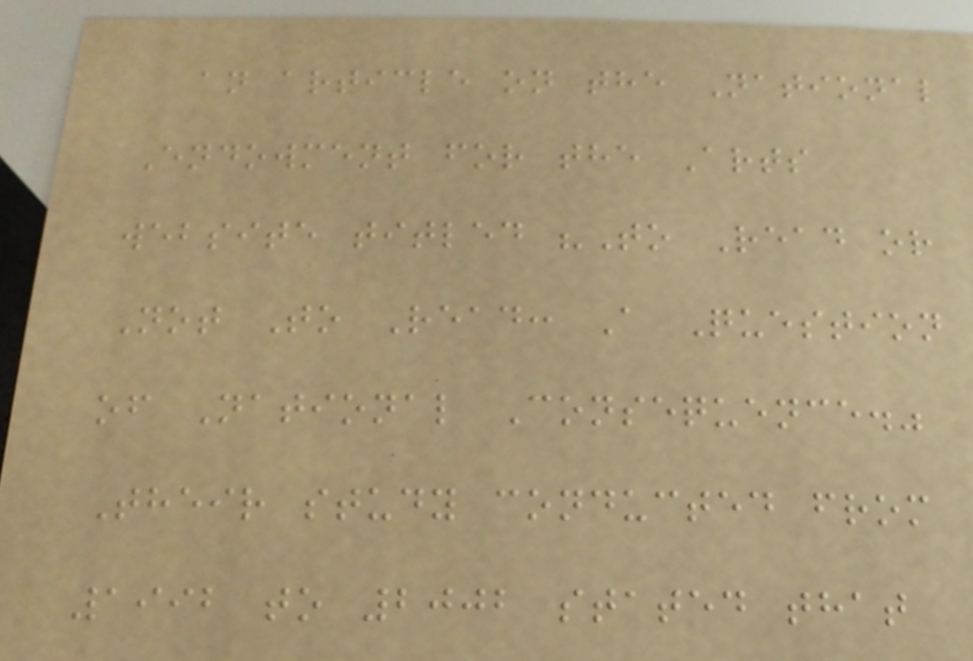an article on the National
Endowment for the Arts
website titled "To Read or
Not To Read: A Question
of National Consequence."
Their study conducted from
1992 to 2002 stated that
